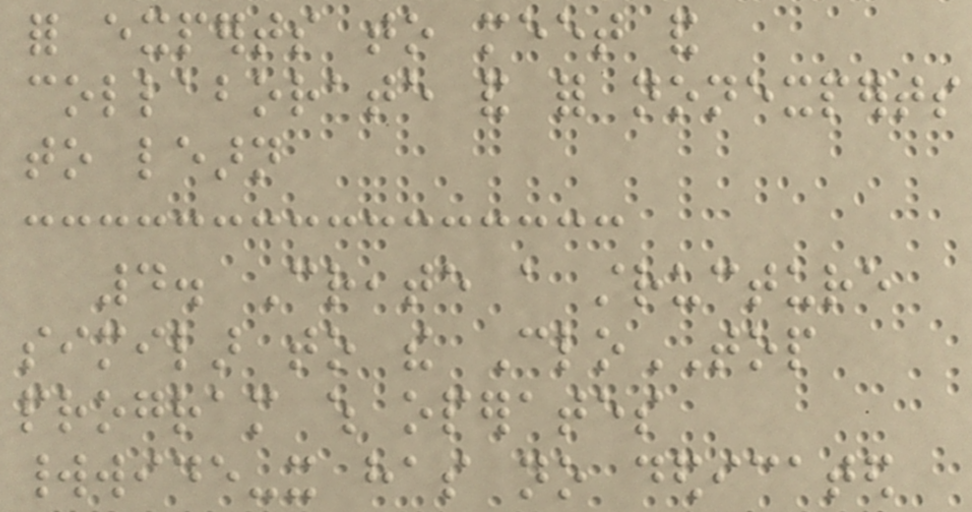for experts to meet and
collaborate and for nonexperts
to learn
4. Create a structure
similar to the CloTOP
program which operates
worldwide-it has no dedicated
